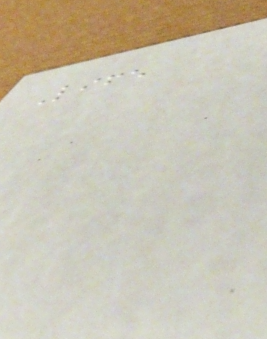Life
